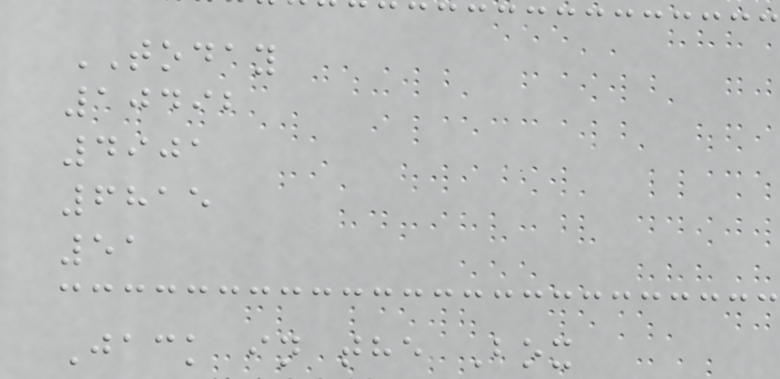TODAY
10492
4901
6815
51
Jack in the Box
